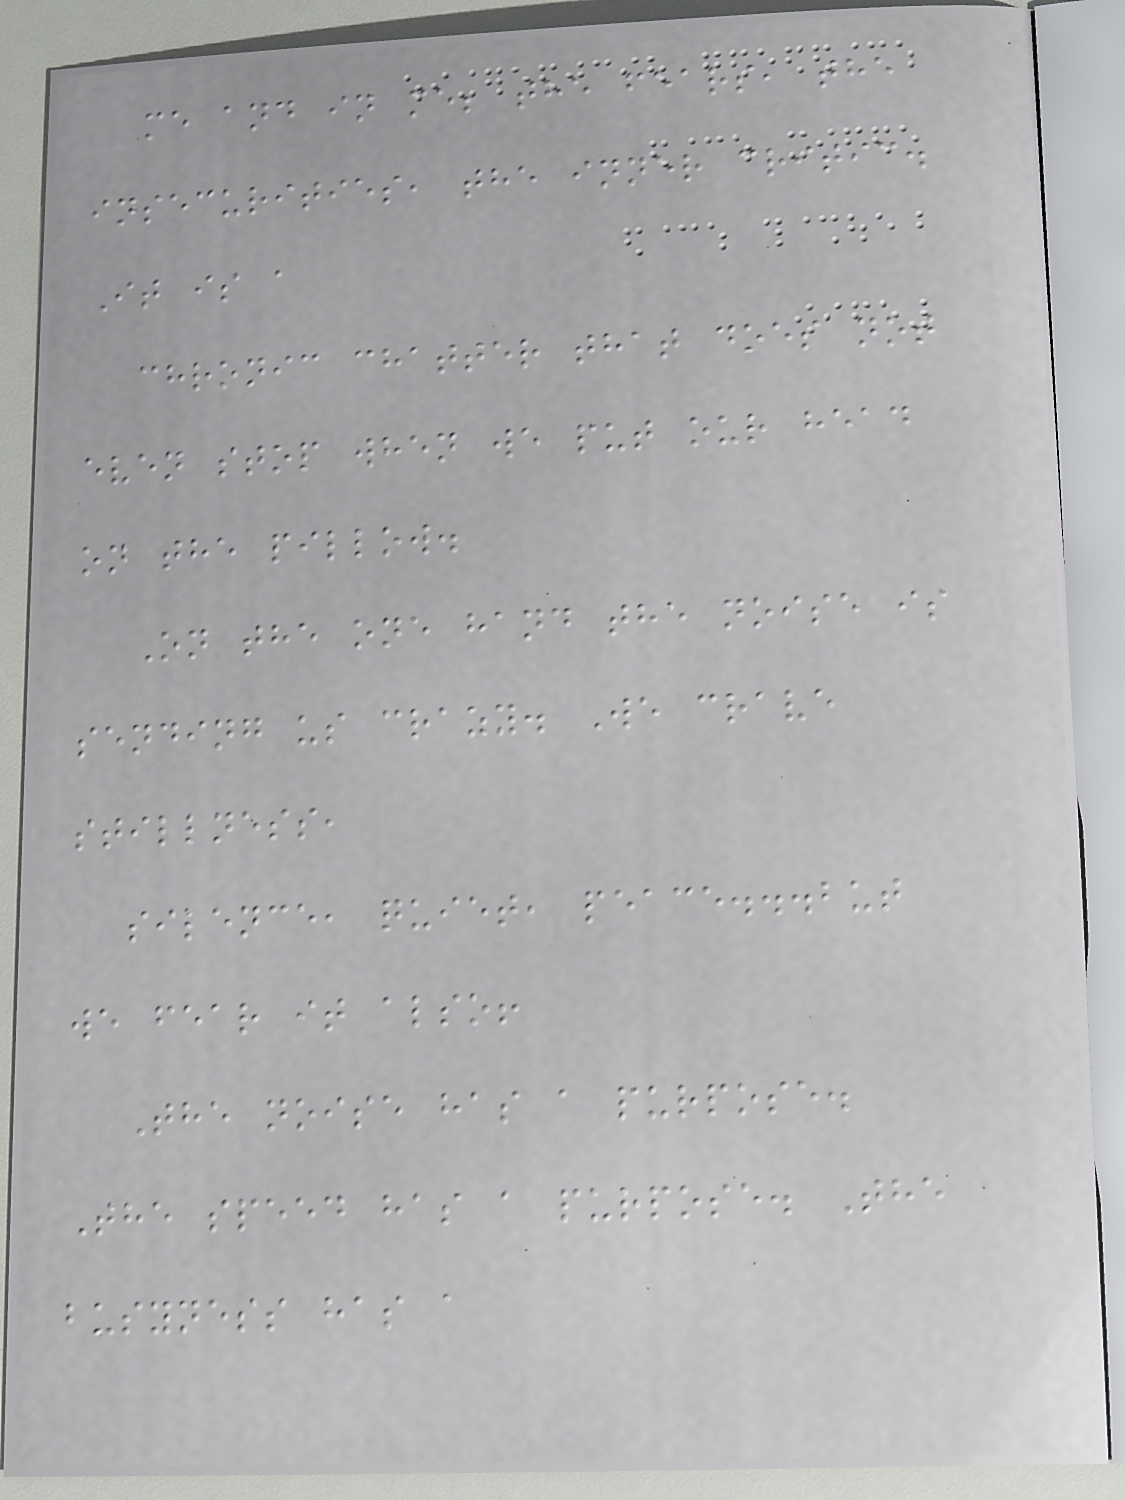me and in me; the fears, the
insecurities, the inner critic.
It is a
chronic chatter that does not
even stop when we put our head
on the pillow.
On the one hand the noise is
sending us crazy. We crave
stillness,
silence, quiet, peace...but
we fear it also!
The noise has a purpose.
The speed has a purpose. The
busyness has a
